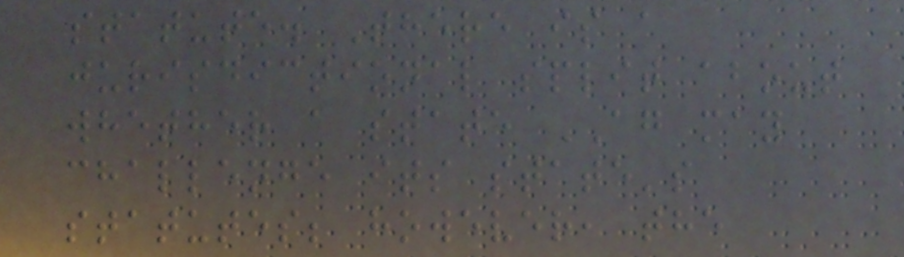statute. There is a
jurisdictional split about
whether a state AG may
challenge its state's
statutes; however, the
